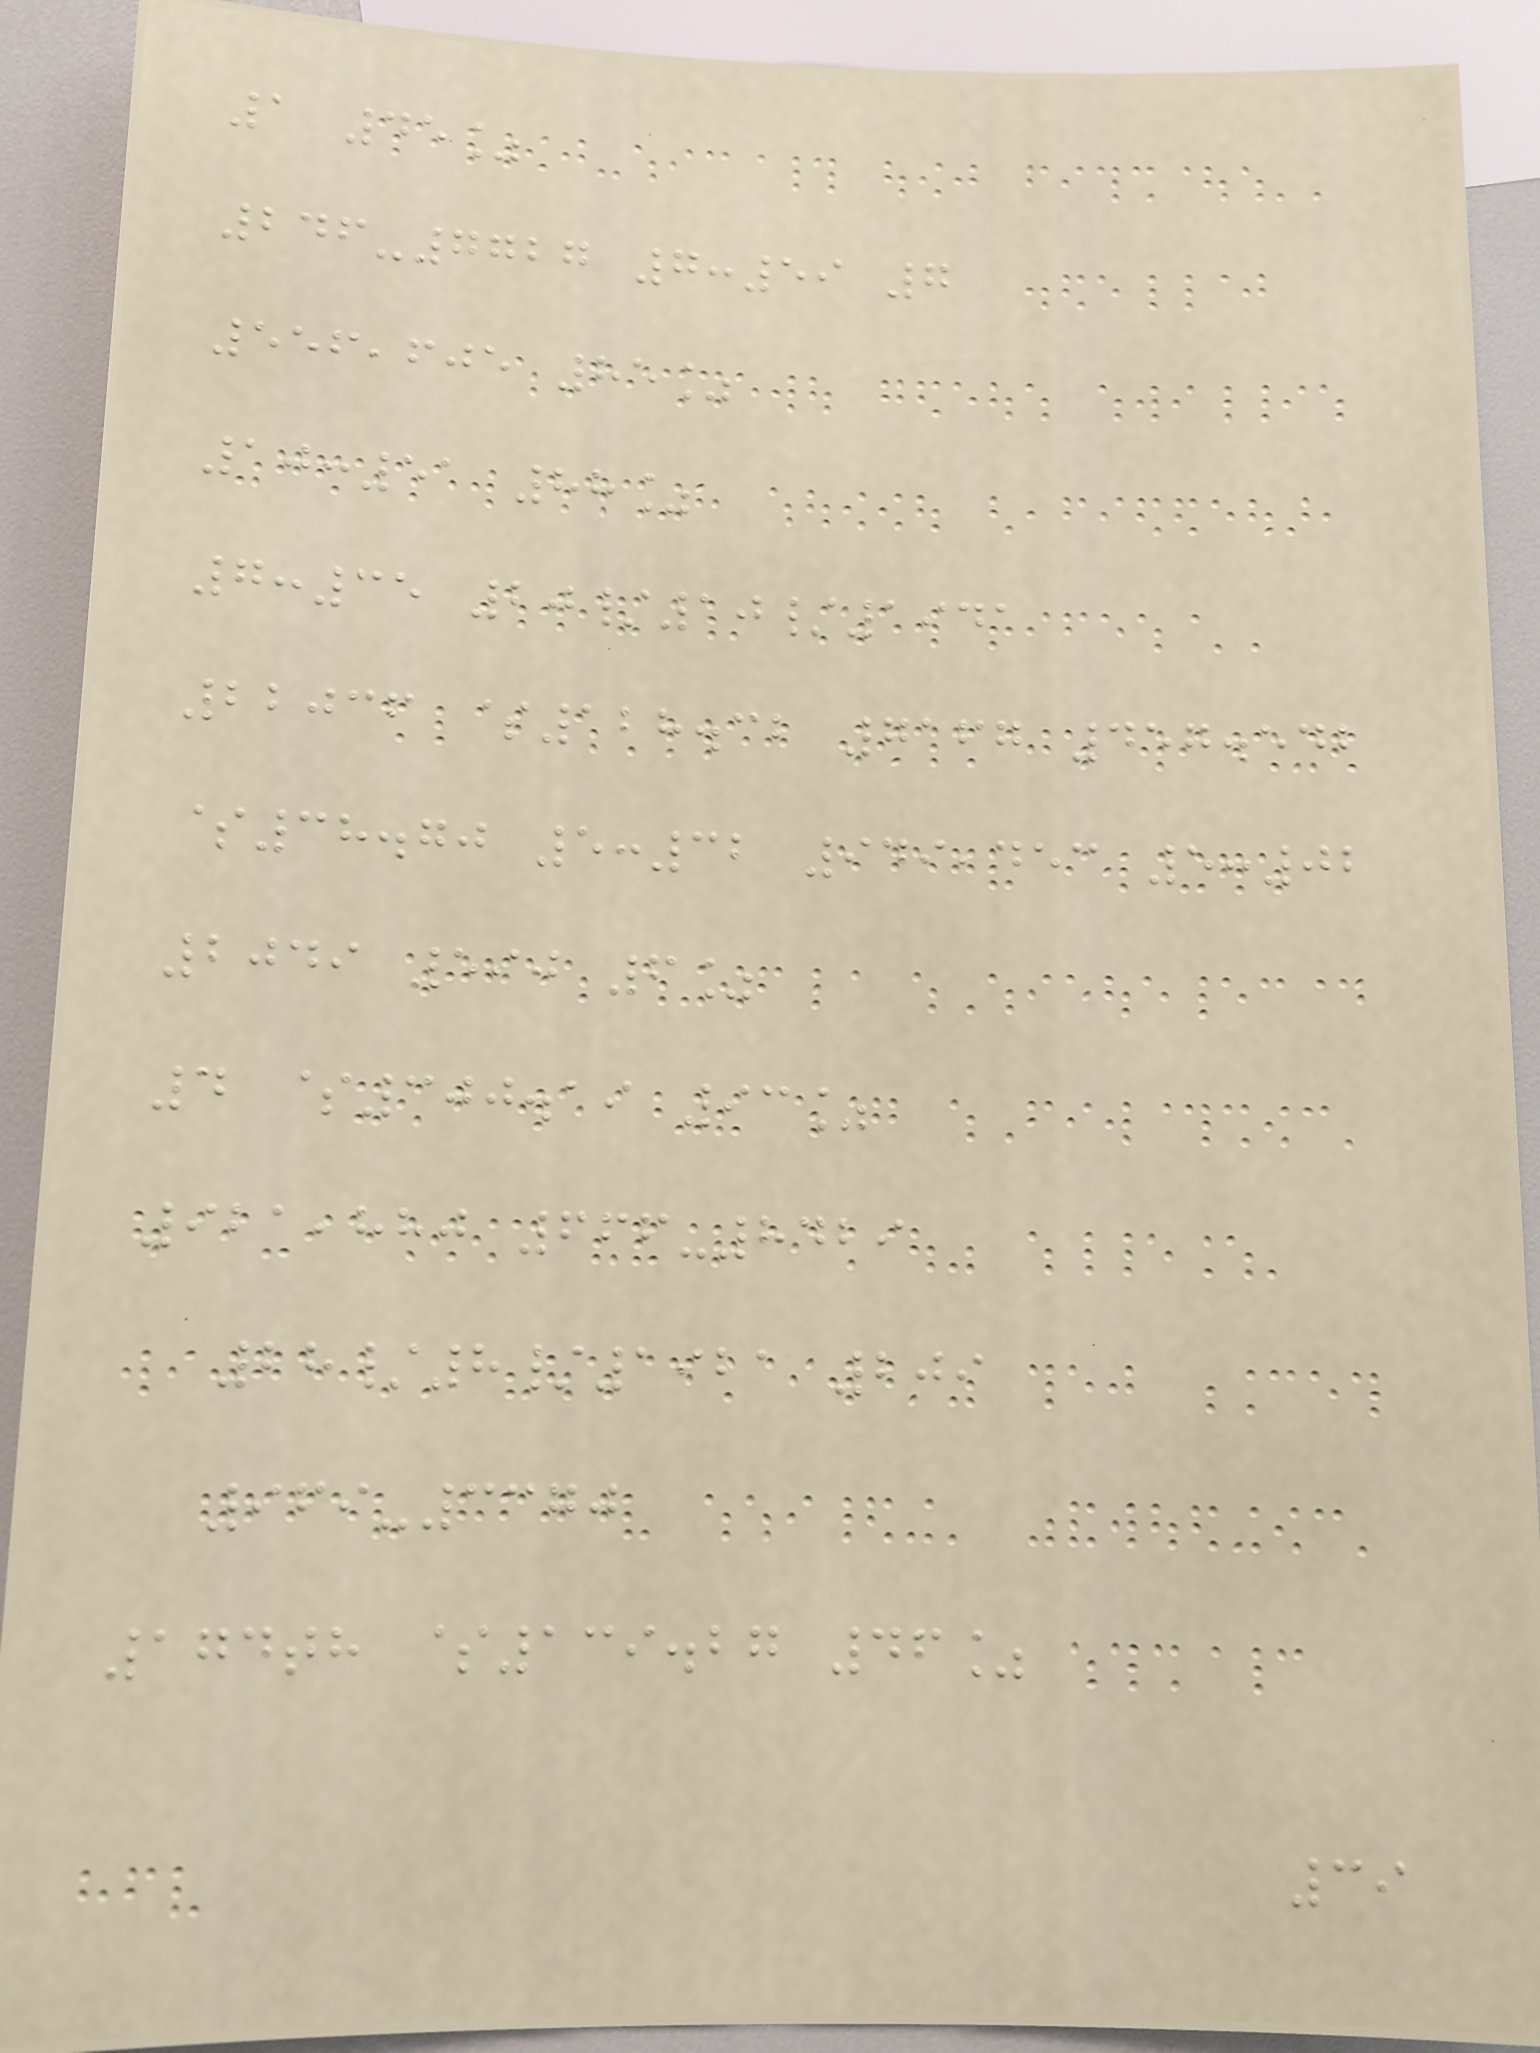1 45%
246-7727 7:59 7
556,605 85%
10:51 88%
7:35 20/10/1941
22036 $128.32 7167 457.542
$38.70 5:32 949,453 5:02
2049 590 6%
4 $300.19 93%
921,880 666-8429
28/8/1921 209
969-3370
174th $139.27 46%
39
